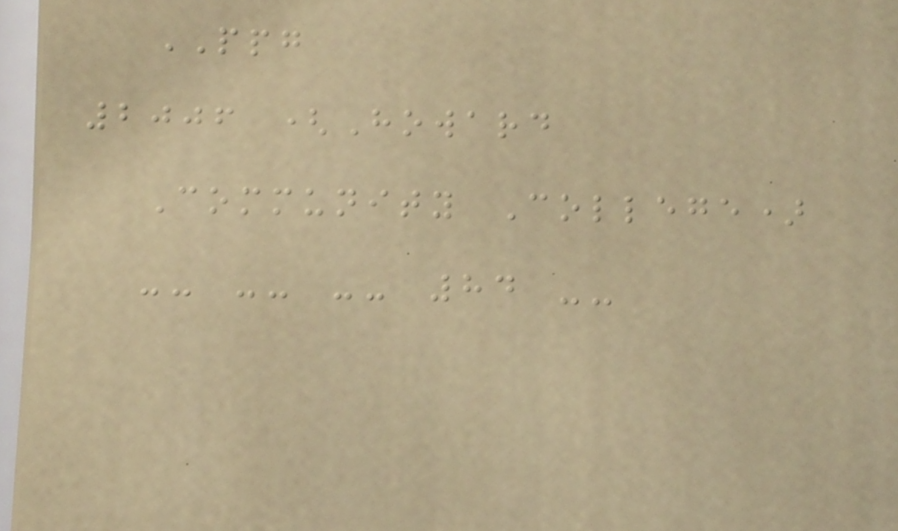PPG
2006 (Howard
Community College)
-- -- -- 84 --
